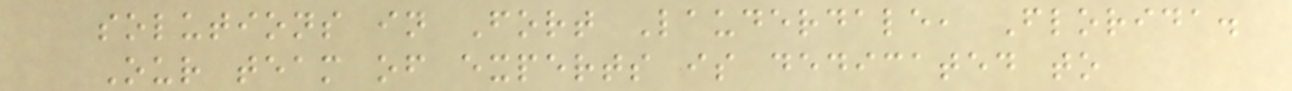solutions in Fort Lauderdale, Florida.
Our team of experts is dedicated to
